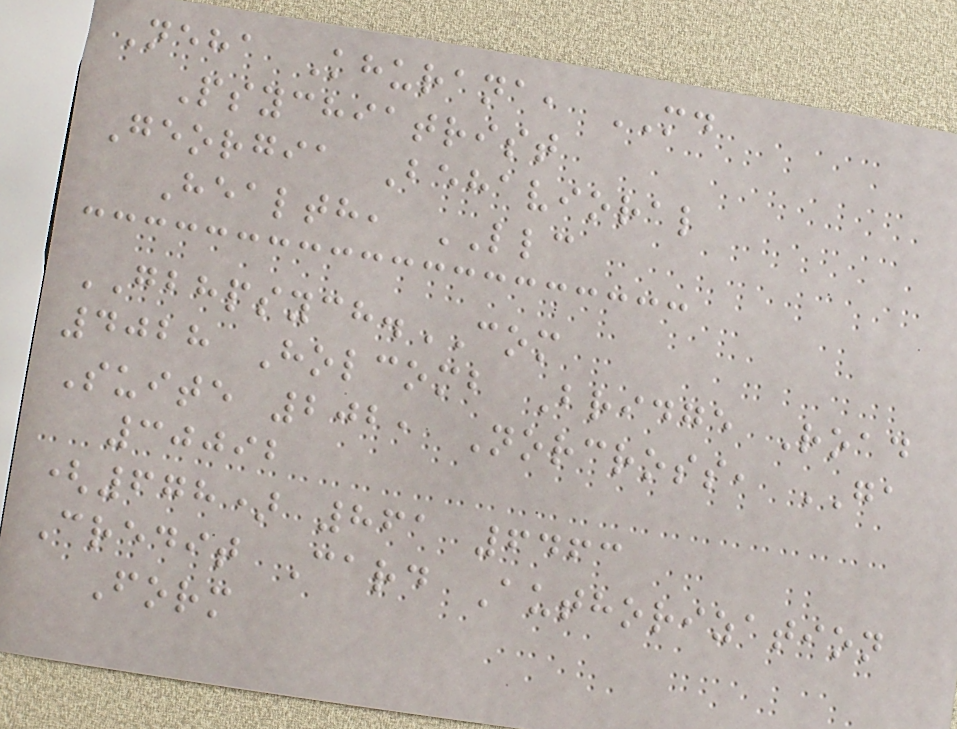Neha Khurana, MD
Psychiatrist
Georgia Behavioral
Health, LLC
GBHPSYCH.COM
4028 Holcomb Bridge Road
Suite 202, Norcross, GA
30092
(678) 861 6463
Credit Card Authorization
Form
